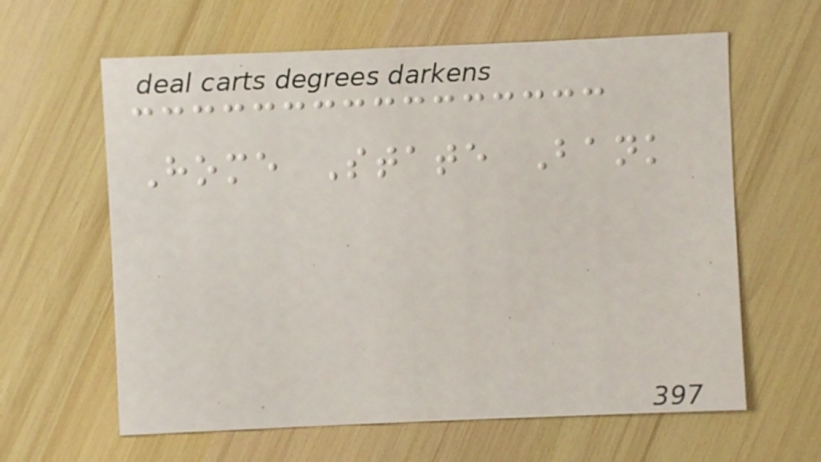Home State Bank
